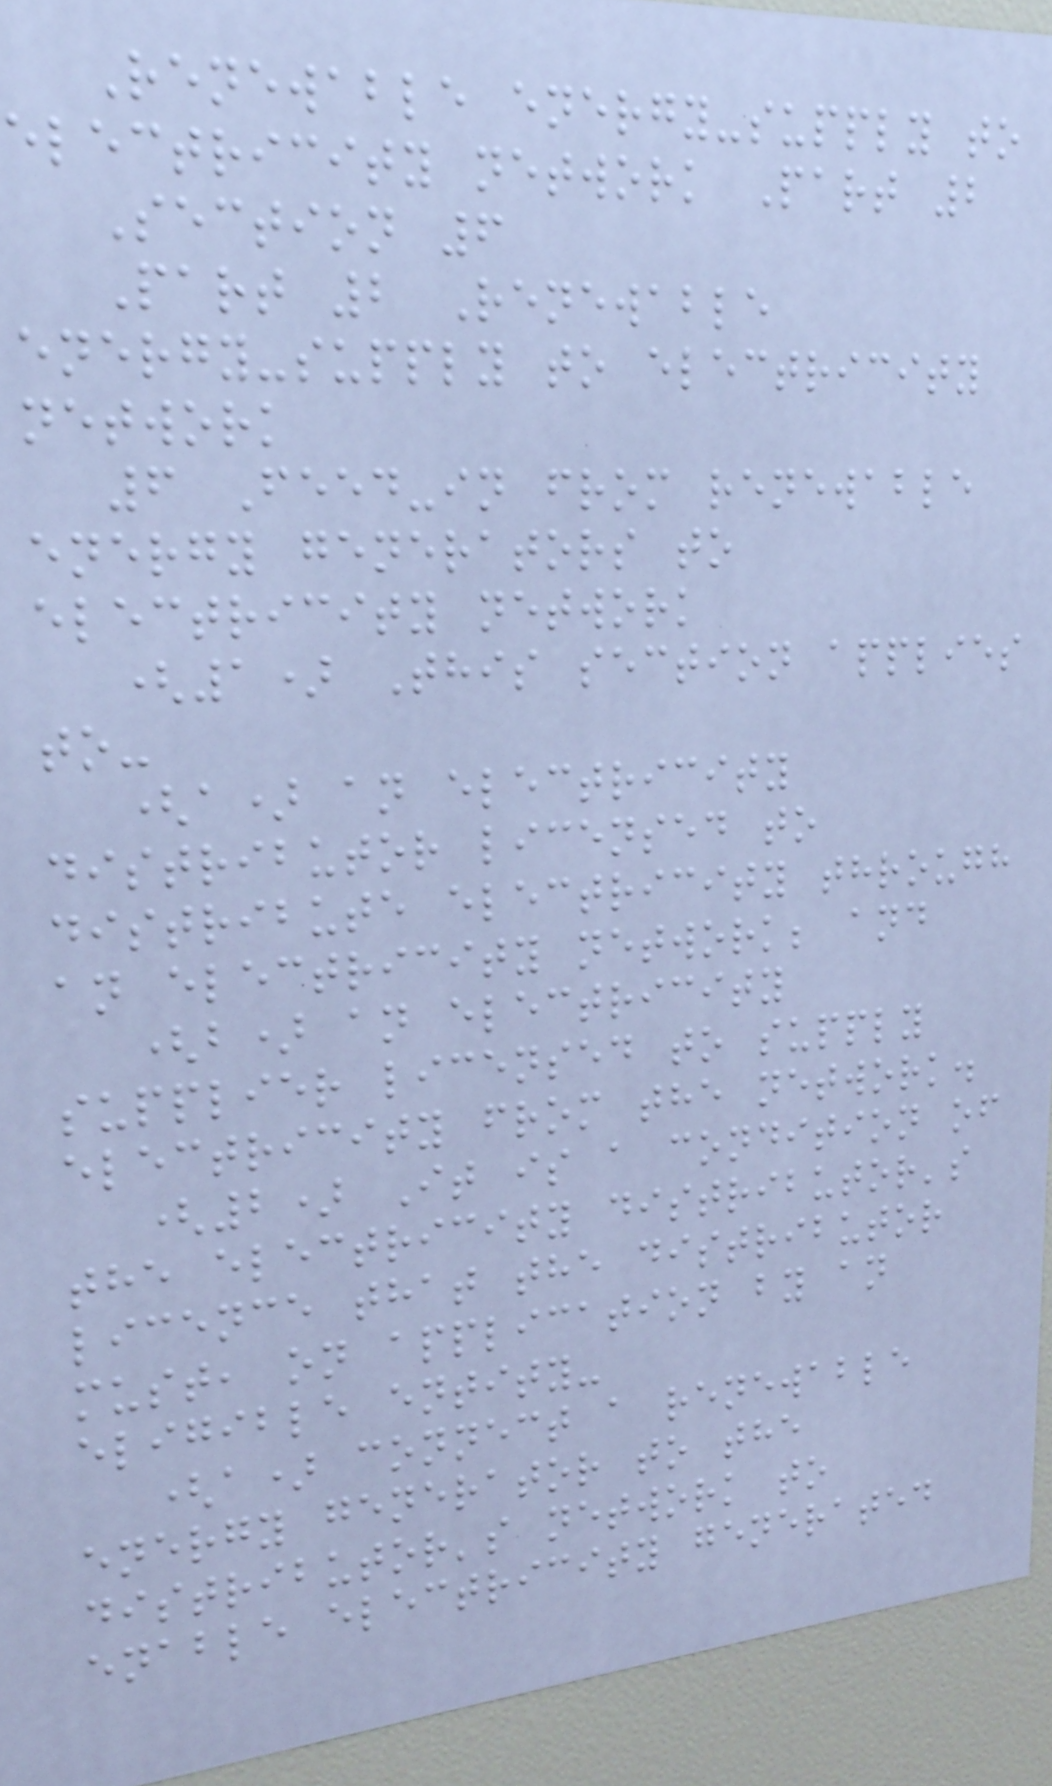Renewable energy-supply to
electricity network Part 2
Section 6
Part 2 Renewable
energy-supply to electricity
network
6 Feed-in from renewable
energy generators to
electricity network
(1) This section applies
to-
(a) an electricity
distributor licensed to
distribute electricity through
an electricity network; and
(b) an electricity
supplier licensed to supply
electricity from the network.
(2) It is a condition of
the electricity distributor's
licence that the distributor
must, on application by an
eligible entity-
(a) connect a renewable
energy generator to the
distributor's network to
enable electricity generated
